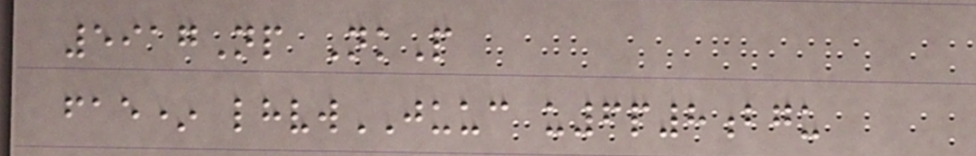5917Np NkP
fae* lhvwJUUC u6p8bgu
